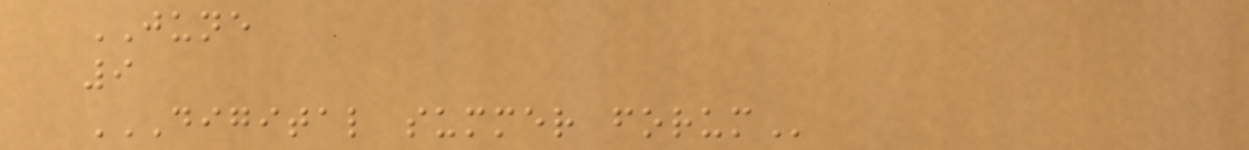JUNE
9
DIGITAL SUMMER FORUM
